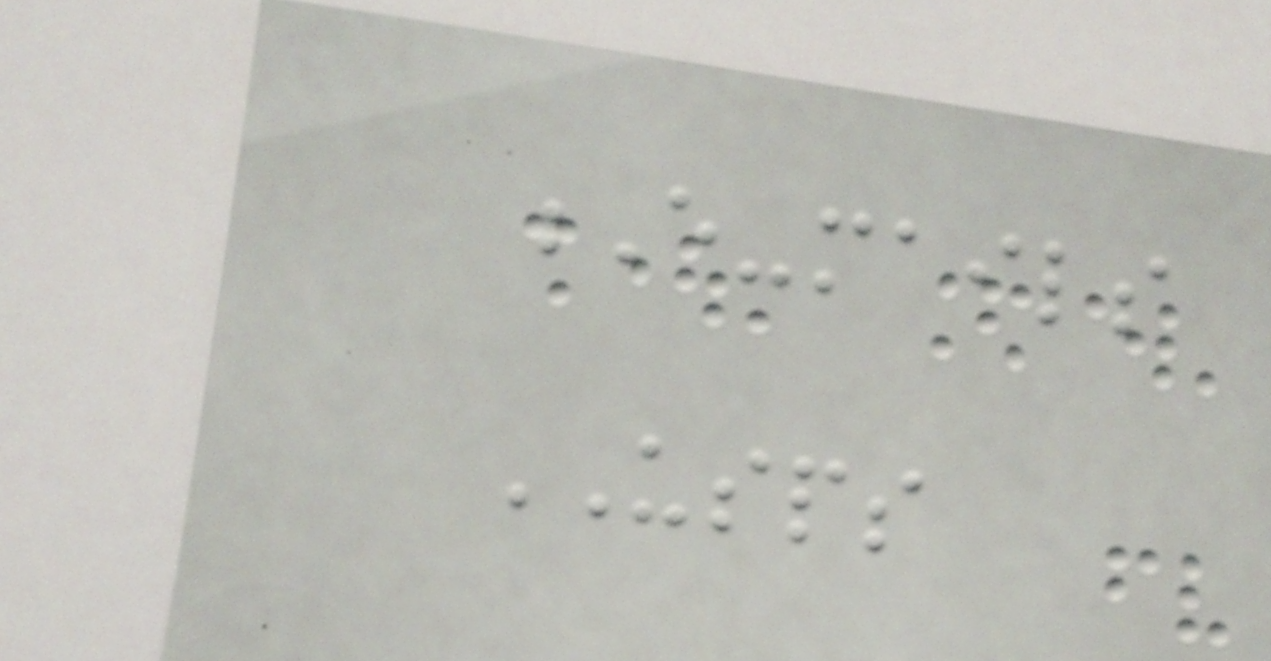E-mails
USPS
